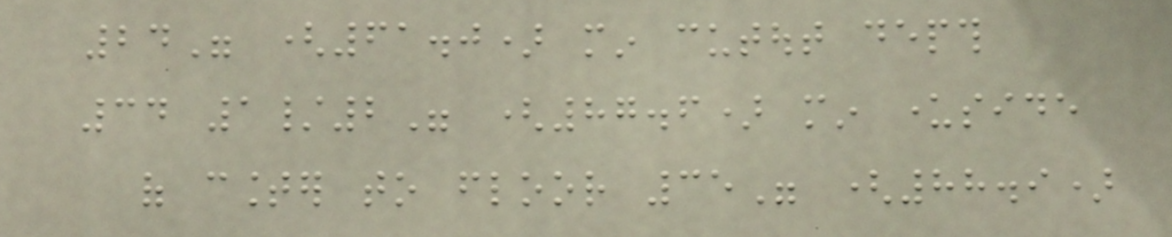24" (61.0) min cutout depth
34 1/2" (87.6) min underside
of counter to floor 35" (88.9)
